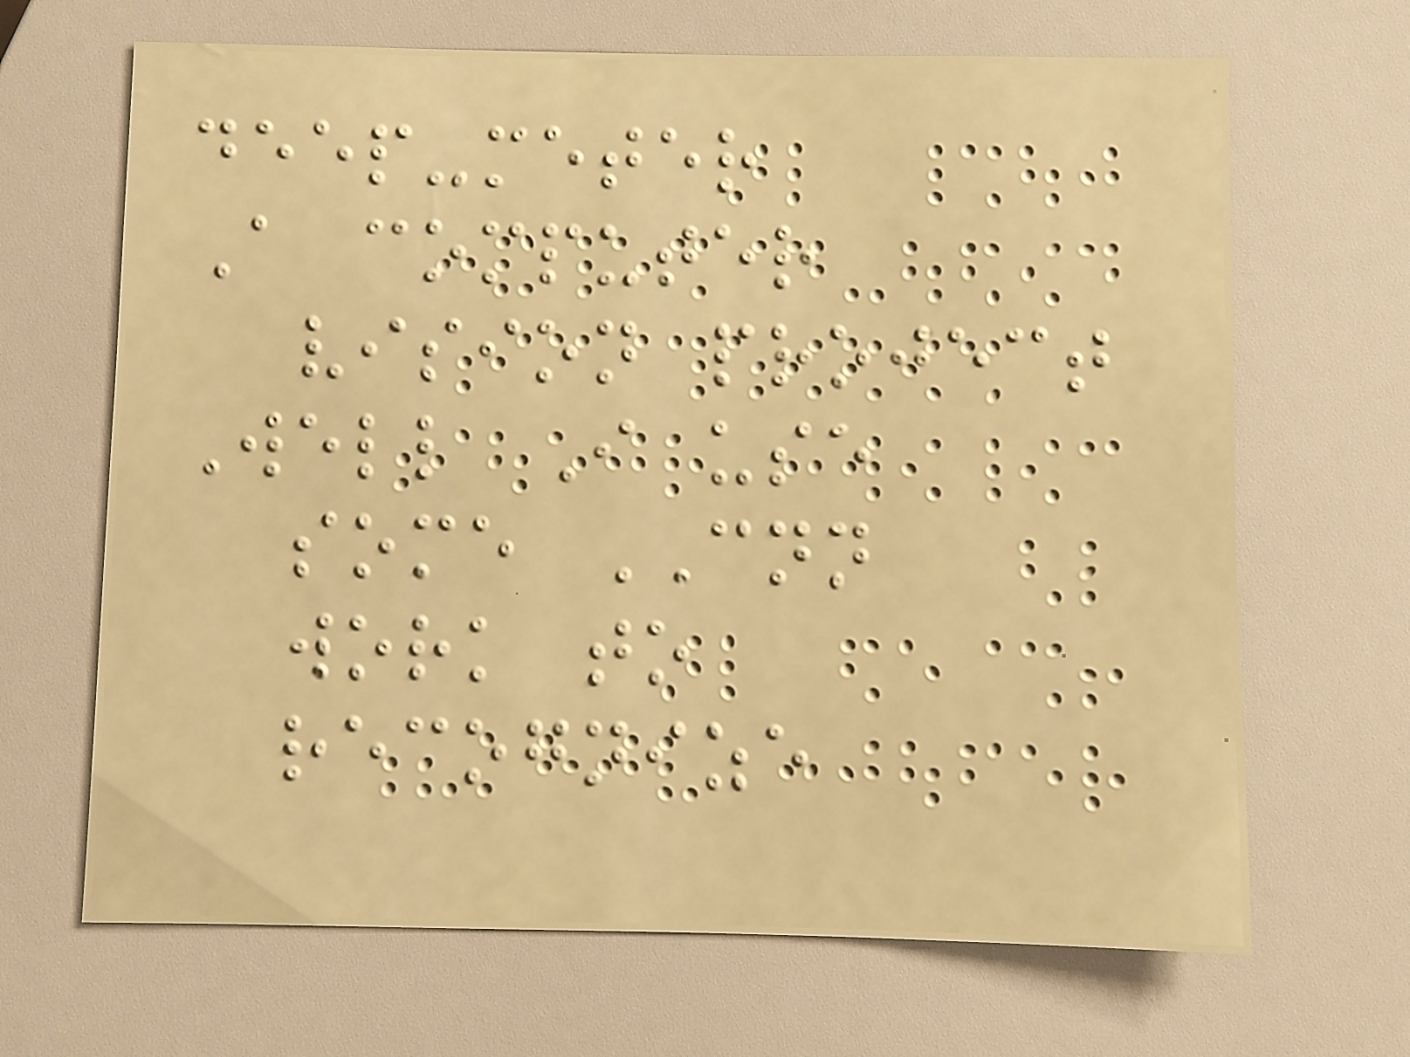deep-meter
A computer
vision project
Well I use
some CNN
work to
recognize
